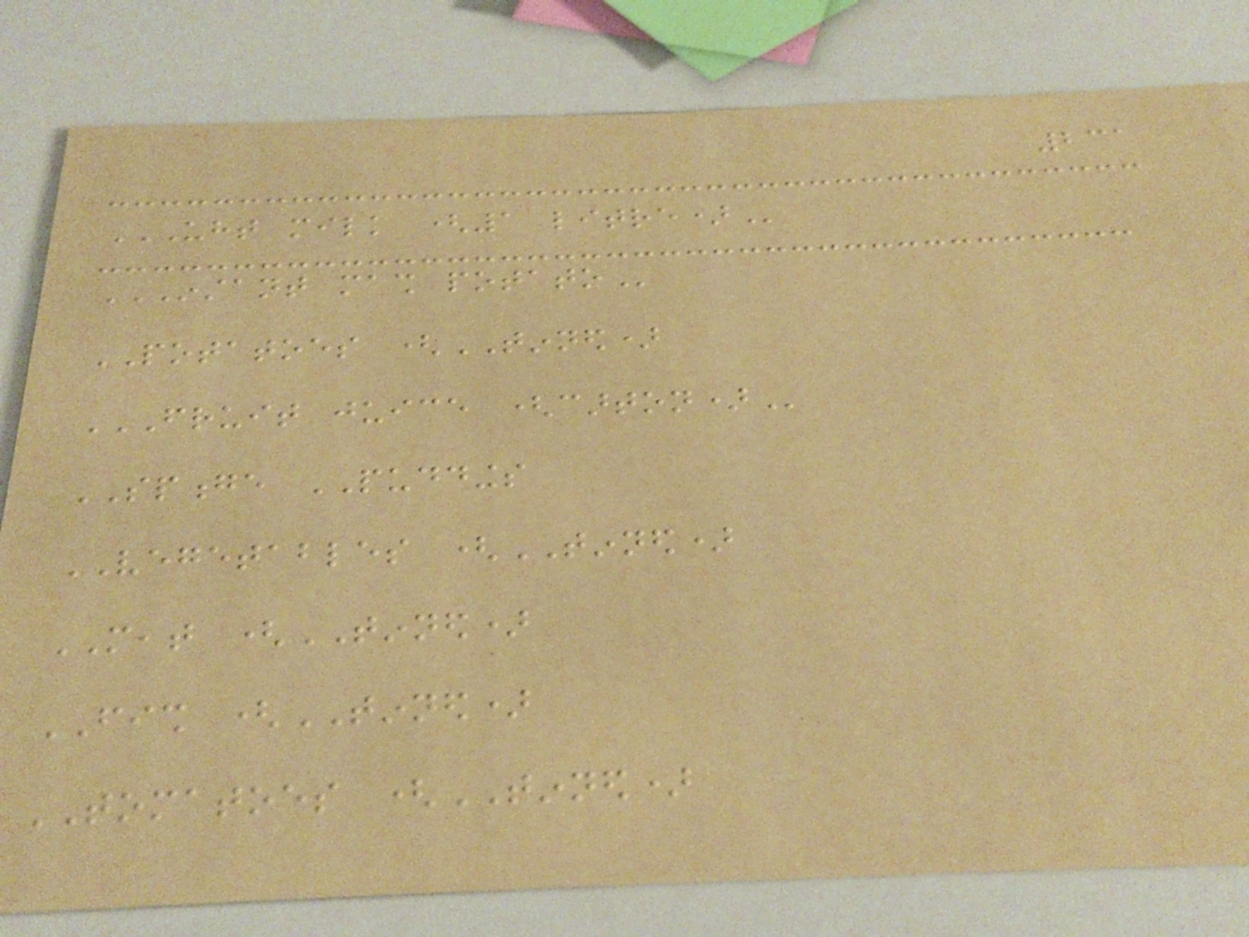231
UHT MILK (1 LITRE)
INSTANT MASH POTATO
POTATOES (TINNED)
FRUIT JUICE (CARTON)
SPONGE PUDDINGS
VEGETABLES (TINNED)
MEAT (TINNED)
FISH (TINNED)
TOMATOES (TINNED)
